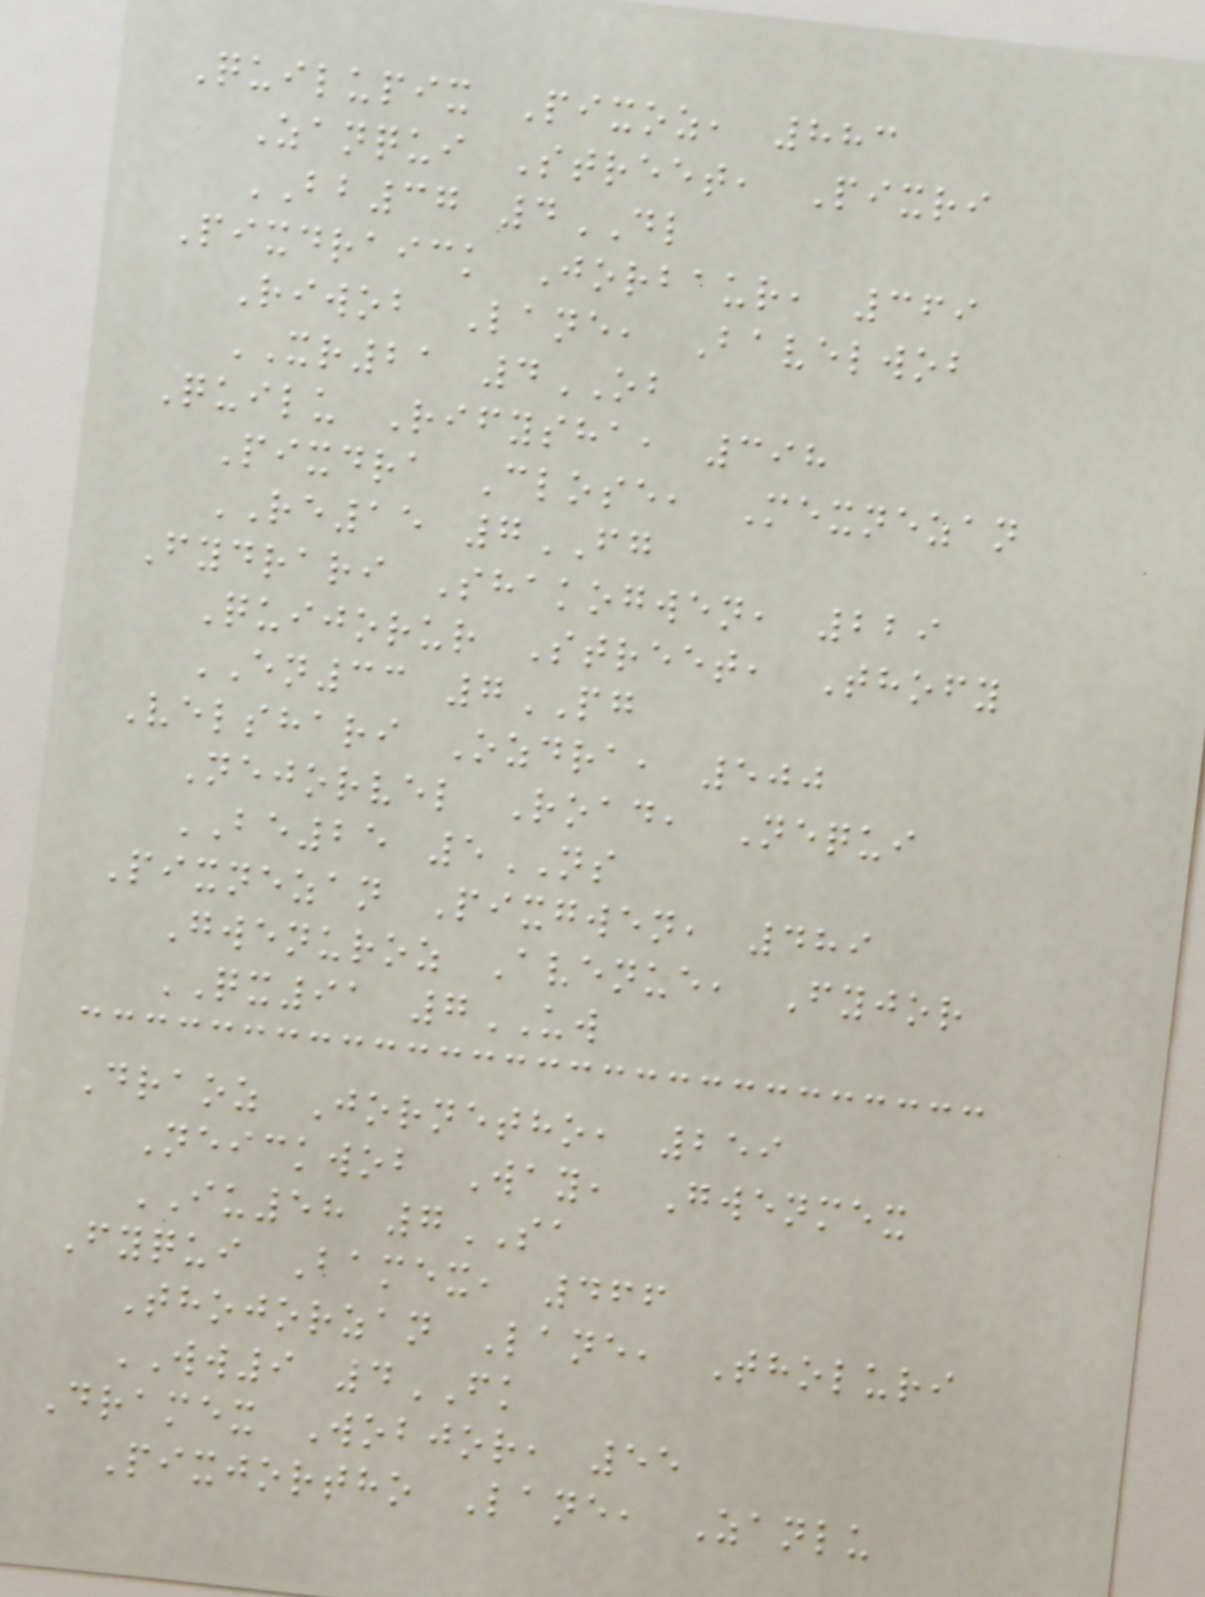Quilupix Pixoz, 883
Zanqui Street, Pixri
BB37 4DL
Pixdraick Jorbaur, 369
Riwob Lane, Bavelwob
XR21 4OB
Quilu Rifysha, 398
Pixdra Close, Mexnezan
RE15 7FG
Fydrari Shakogwen, 229
Quijorur Street, Thofy
EN33 7PG
Velshari Ozdra, 500
Nejorvel Road, Nequi
BE25 5NS
Pixnezan Pixgwen, 489
Gwenuroz Avenue, Fyjor
QX91 7UW
Draoz Jornetho, 259
Neickwob Way, Gwenmex
IU58 7SA
Fyqui Bamex, 466
Thojorzan Lane, Tholuri
WW9 4FK
Dramex Wobjor, 55
Pixjortho Lane, Zanlu
